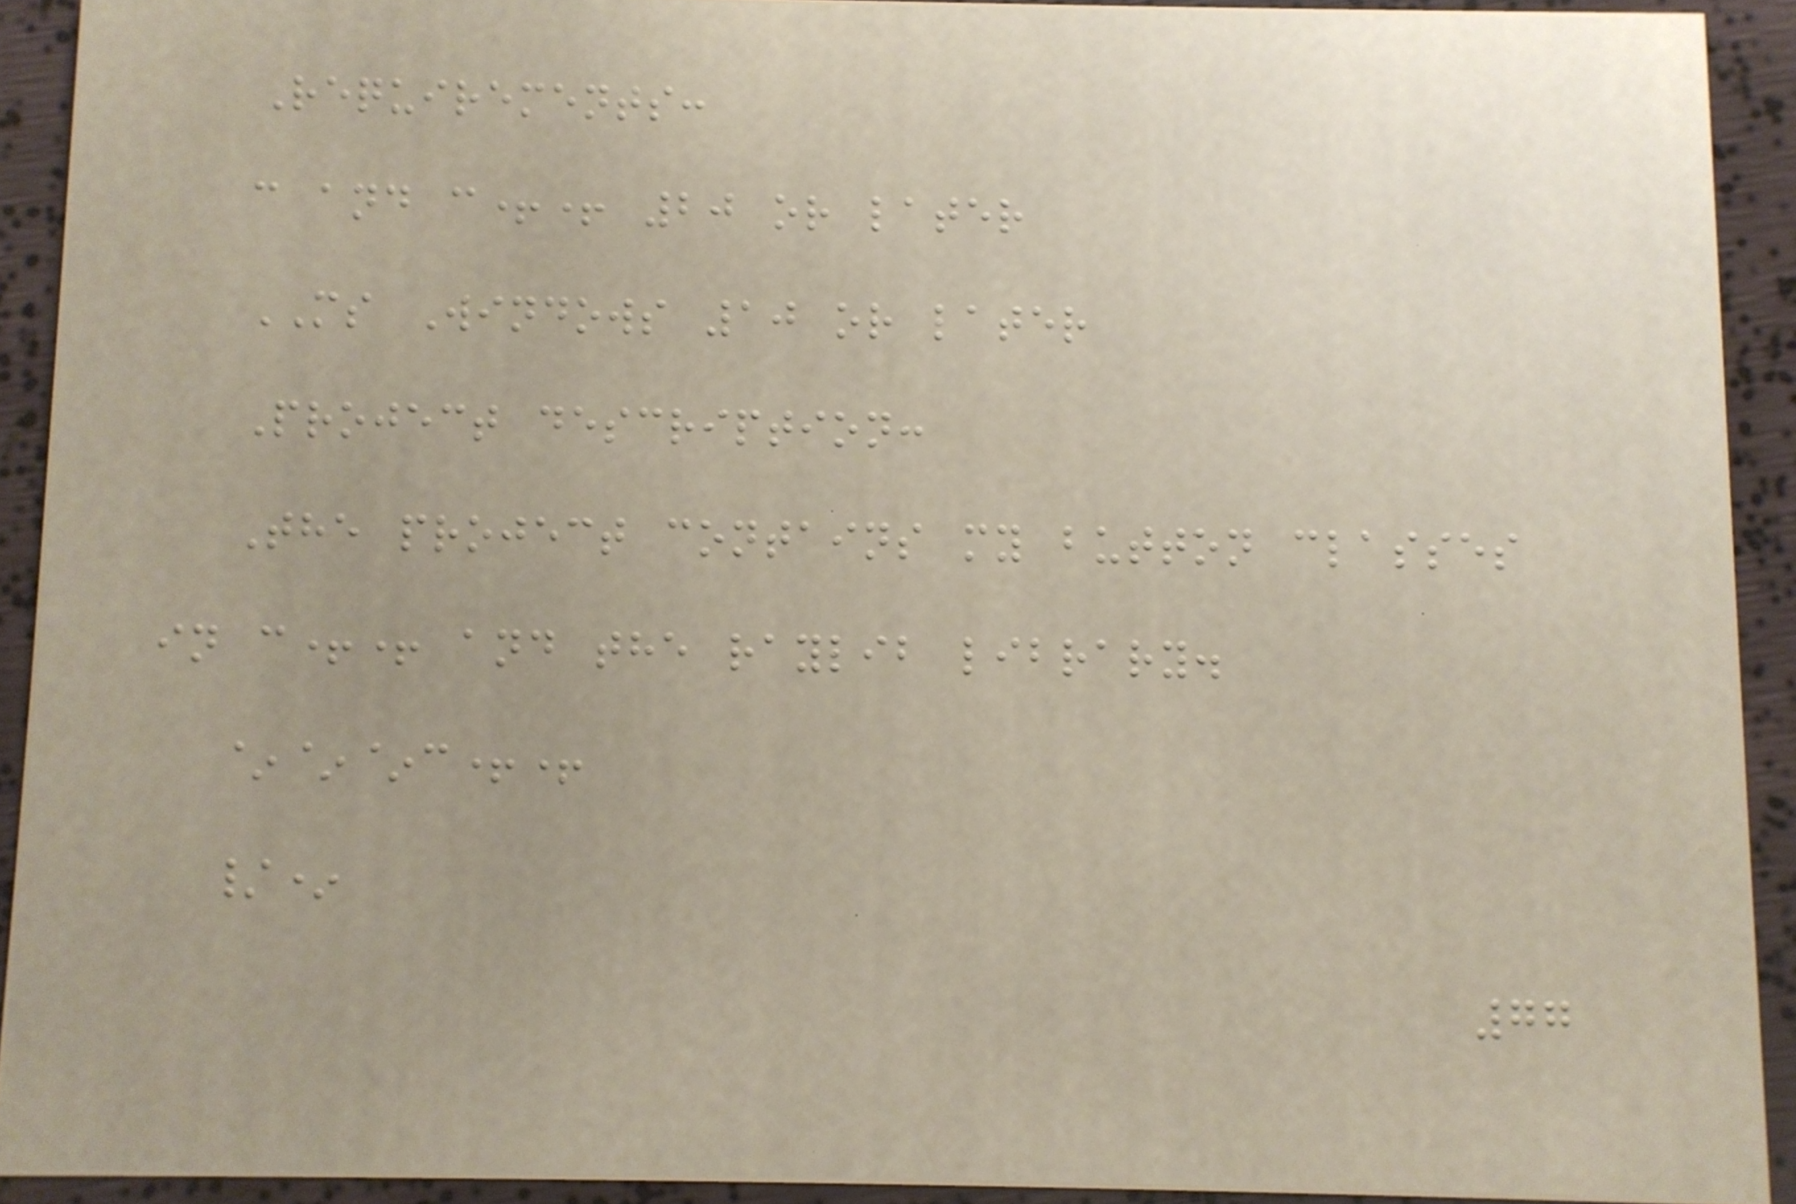Requirements:
c and c++ 20 or later
MS Windows 10 or later
Project description:
The project contains my button classes
in c++ and the raylib library.
~~~c++
/*
77
